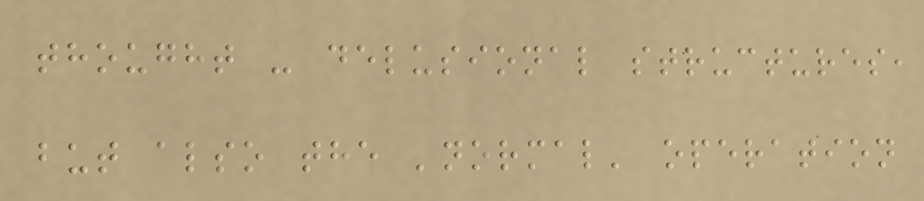thought - delusional structures,
but also the 'normal' operation
